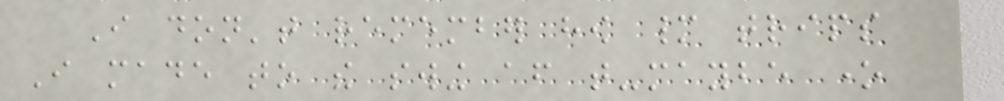I don't remember how many trips
I made to the swing after that-maybe one
